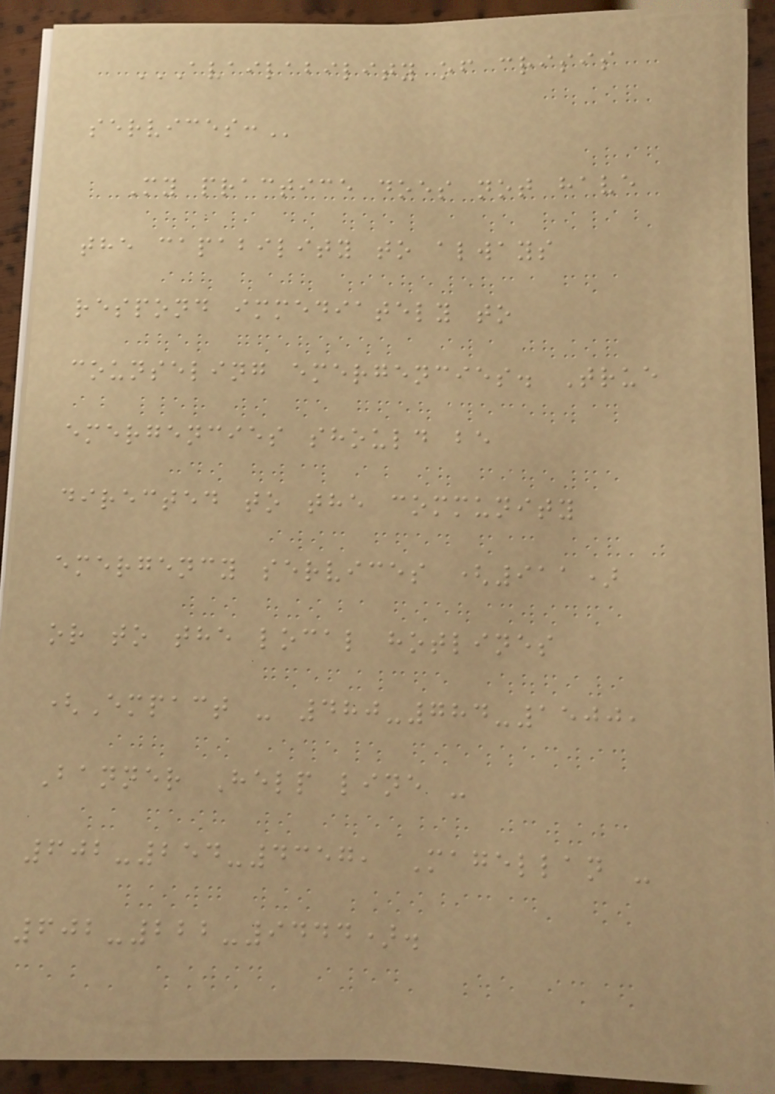AVAILABILITY OF CRISIS
SERVICES:
My practice does not have
the capability to always
respond immediately to
counseling emergencies. True
emergencies should be
directed to the community
emergency services (911)
or to the local hotlines
(Empact - 480-784-1500,
Banner Help line -
602-254-4357, Magellan -
602-222-9444).
